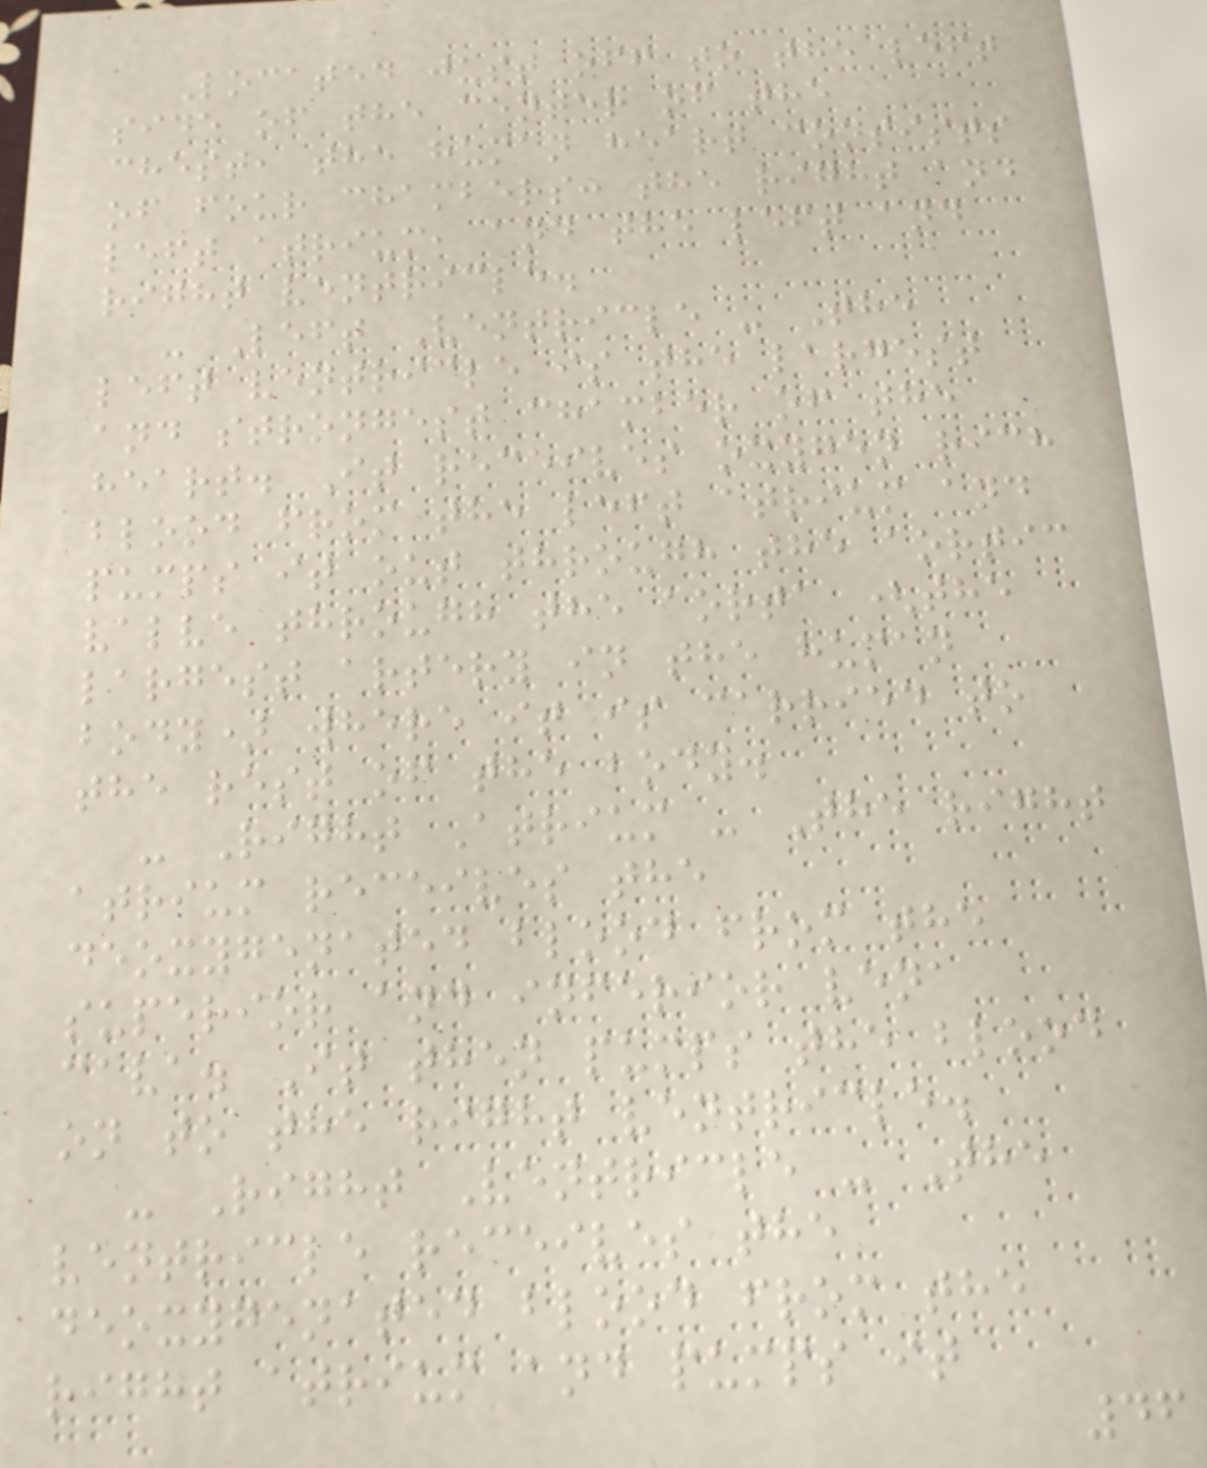Located just off to the left
side of the center of the
chest, the human heart consists
of four chambers: the right and
left atrium, and the left and
right ventricle.
- Left Ventricle - The
left ventricle is the largest
and strongest chamber of the
heart. It receives oxygen rich
blood from the left atrium and
pumps it out through the aortic
valve through the aorta (the
largest artery in the human
body) where it is carried to
the rest of the body.
- Right Atrium - The right
atrium receives the
deoxygenated blood from the
superior and inferior vena
cava. It then pumps the blood
on to the right ventricle.
- Right Ventricle - The
ventricle receives the
deoxygenated blood from the
right atrium and pumps it
46
